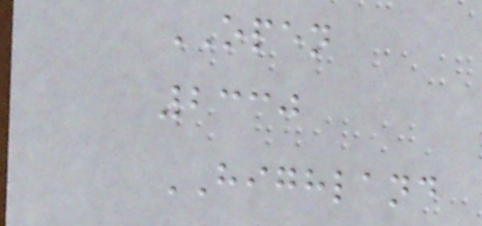OPEN
2330
HIGHLAND
